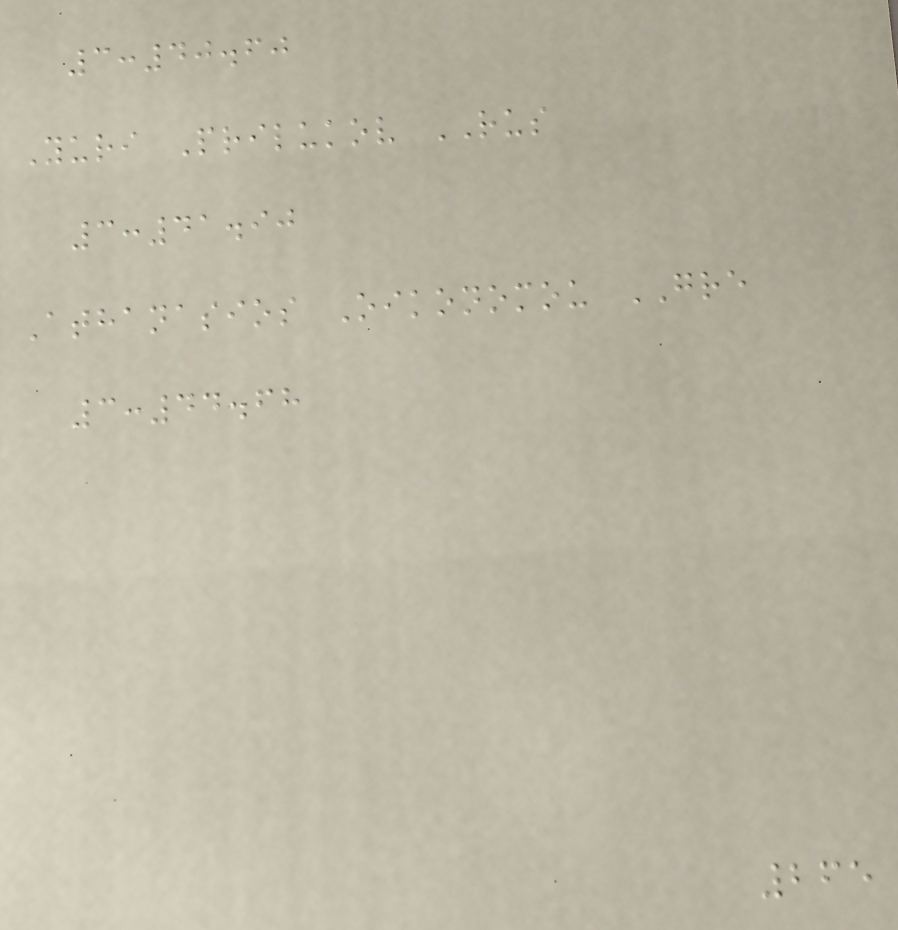3:40.60
Yuri Prilukov RUS
3:41.90
Athanasios Oikonomou GRE
3:44.68
265
